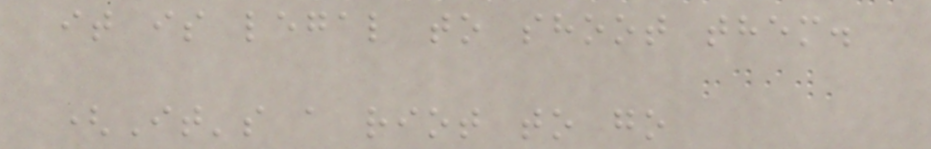it is legal to shoot them.
(It's a riot to go
